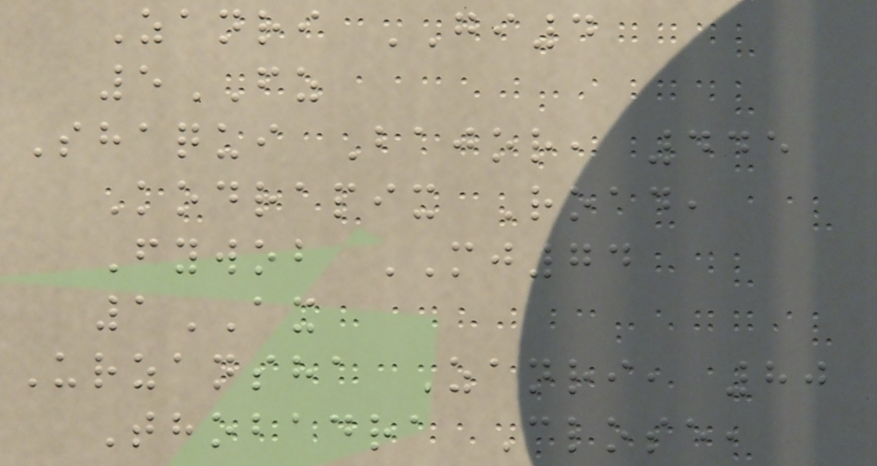Zanri GI4
5FZ
Shaqui Bajor, 445
Kodrapix Road,
Fywob MJ74
1AX
Urzansha Zanri, 80
Thobadra Close,
